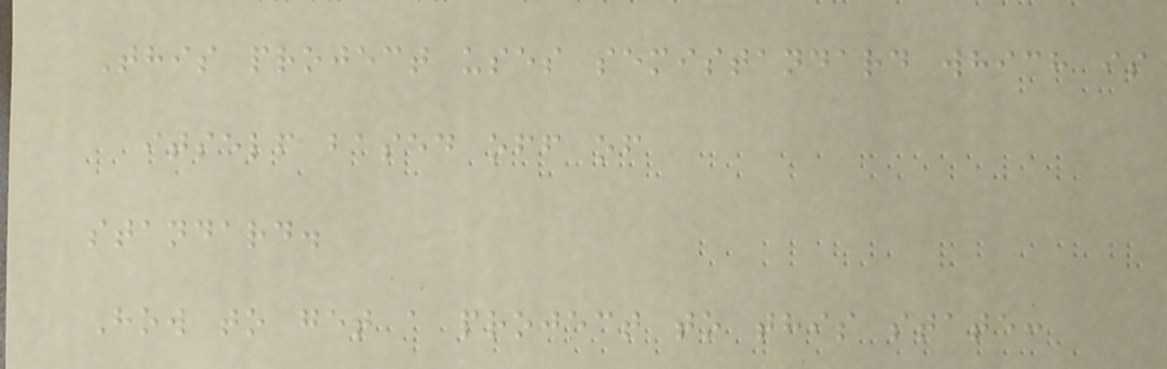This project uses semistandard which is
itself based off of
standard.
How to get a project to this state:
